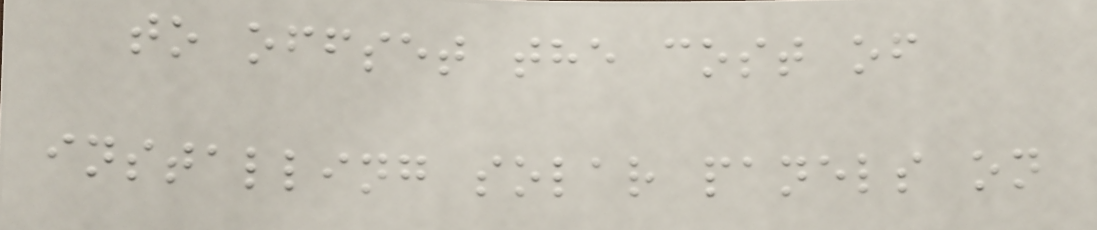to offset the cost of
installing solar panels on
